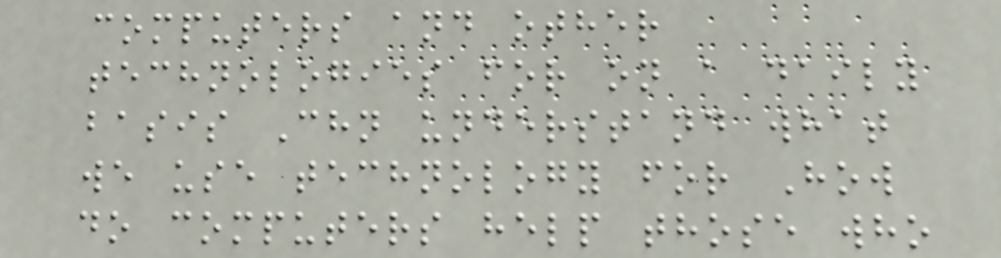computers and other
technologies for on a daily
basis Chn understand what
we use technology for How
do computers help those who
